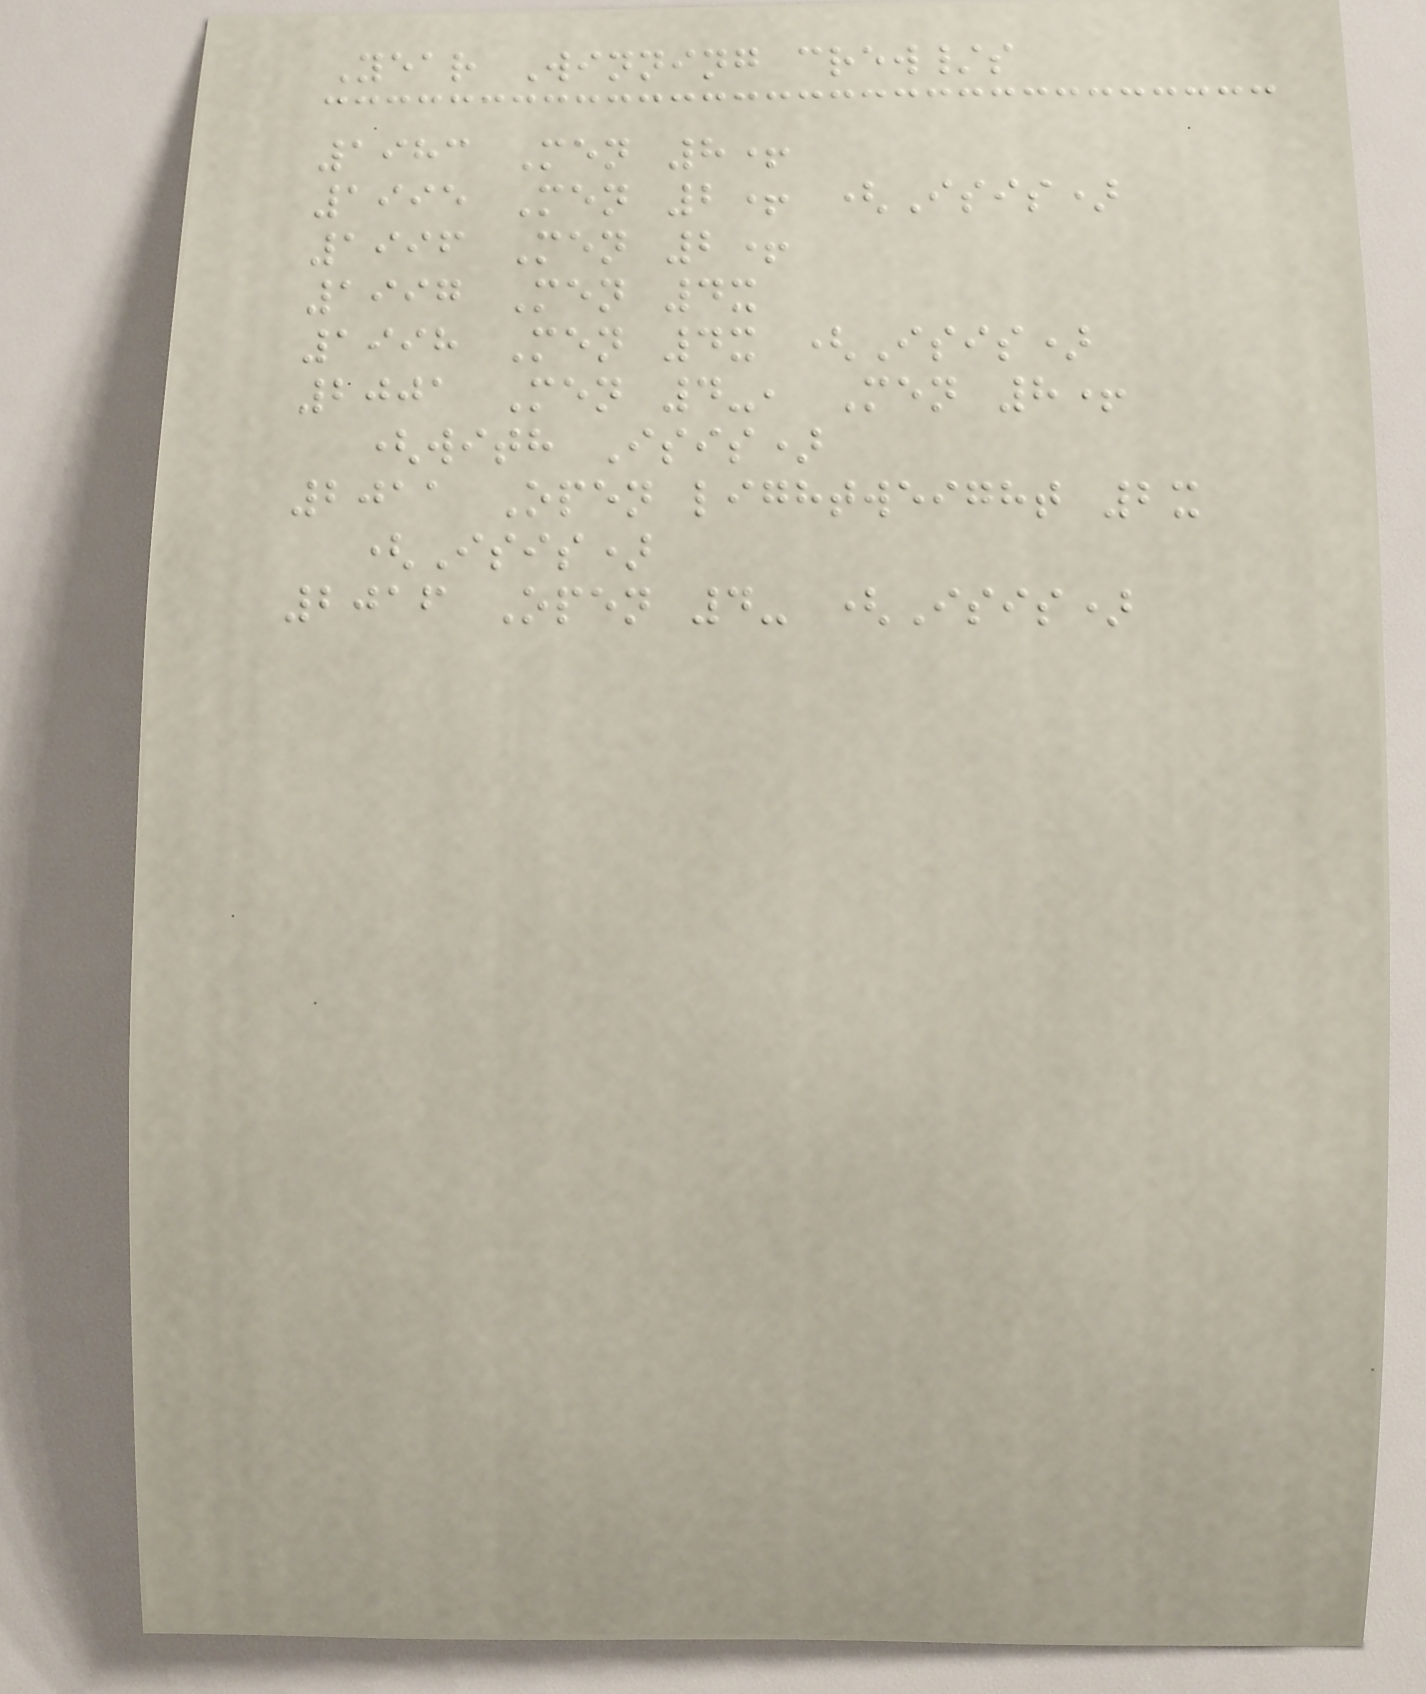Year Winning crew/s
1983 Men 8+
1995 Men 2+ (Isis)
1996 Men 2+
1997 Men 4x
1998 Men 4x (Isis)
2001 Men 4-, Men 8+
(with Isis)
2011 Open lightweight 2x
(Isis)
2016 Open 4- (Isis)
